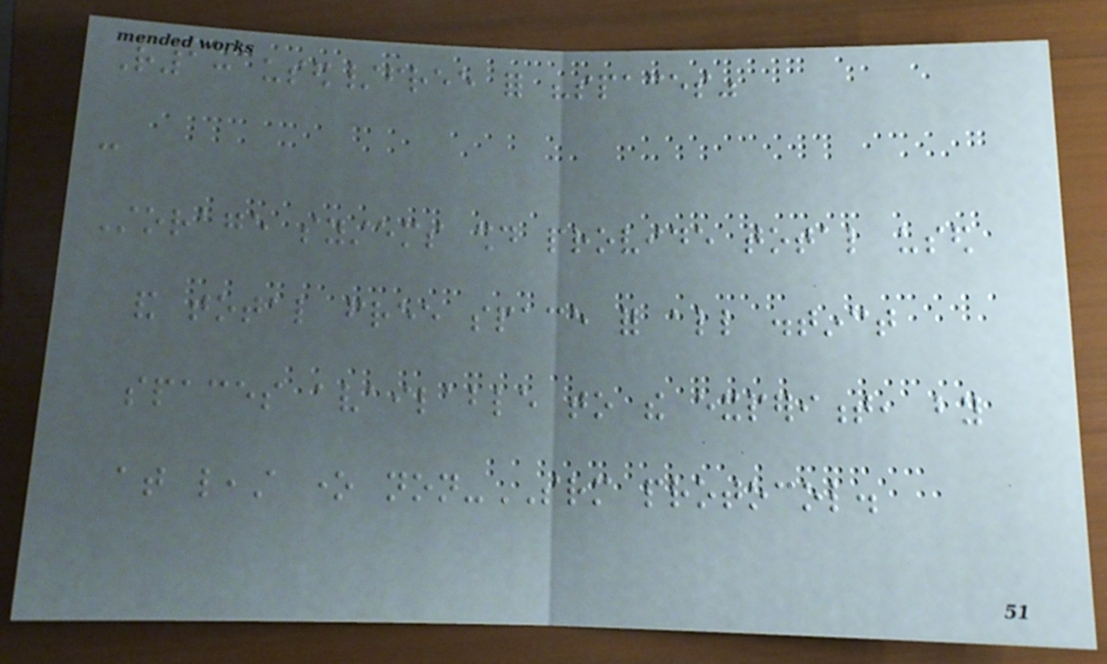R1: used/free for "spaces"
-
Storage systems should provide total used
and total free space for all distinct
spaces available to the experiment, by
at least one non-SRM protocol.
